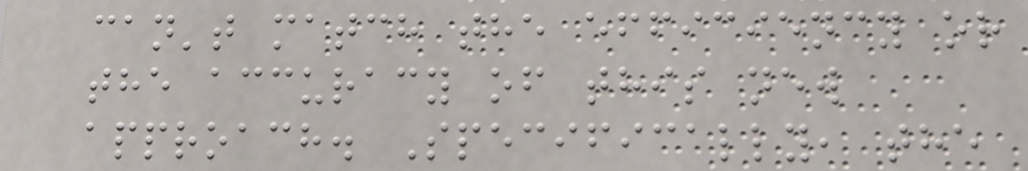can't match the efficiency or
the accuracy of this new
approach. Specifically, the
